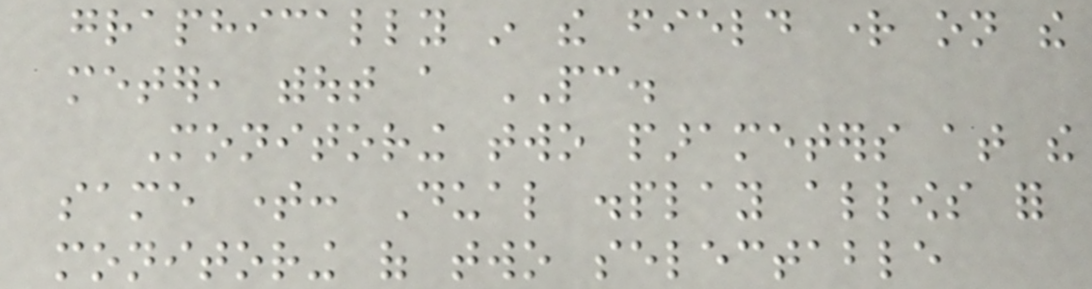graphically in the field right on the
meter, without a PC.
Monitoring two parameters at the
same time: Dual display allows for
monitoring of two selectable
